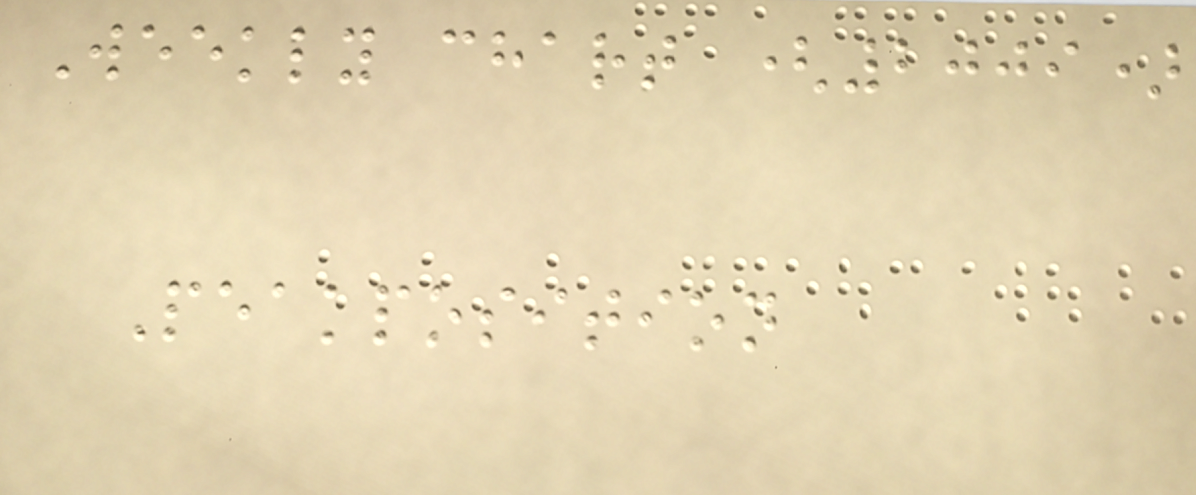Weekly chart (2009)
Peakposition
